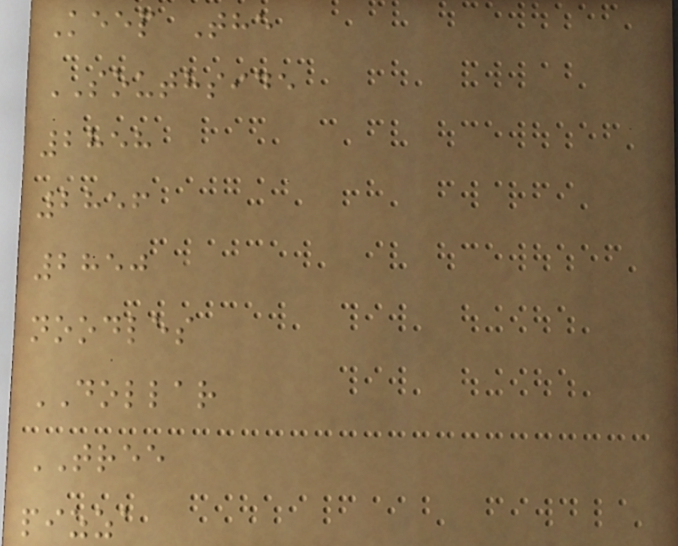Keep The
SOUTHSIDE
2858
2856
2850
noodles
DOLLAR
TREE
pizza
